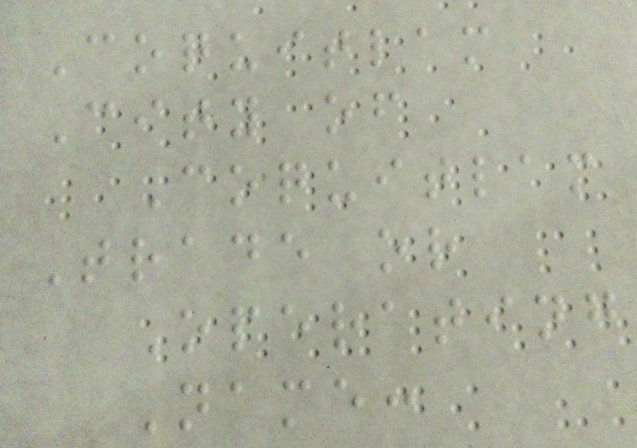Coquitlam
City of
Coquitlam
Trade or
Operating
Name:
